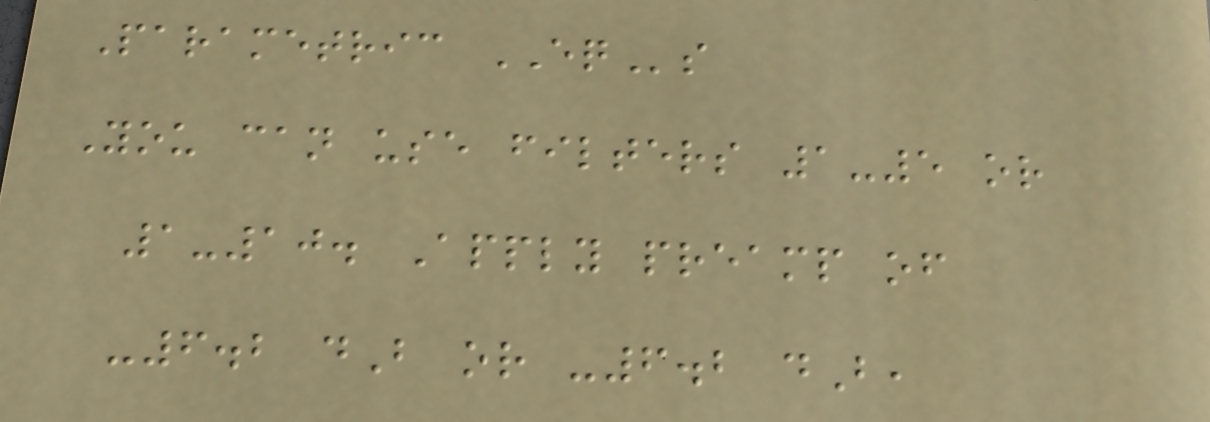Parametric EQs
You can use filters 1-5 or
1-10. Apply preamp of
-6.2 dB or -6.2 dB,
